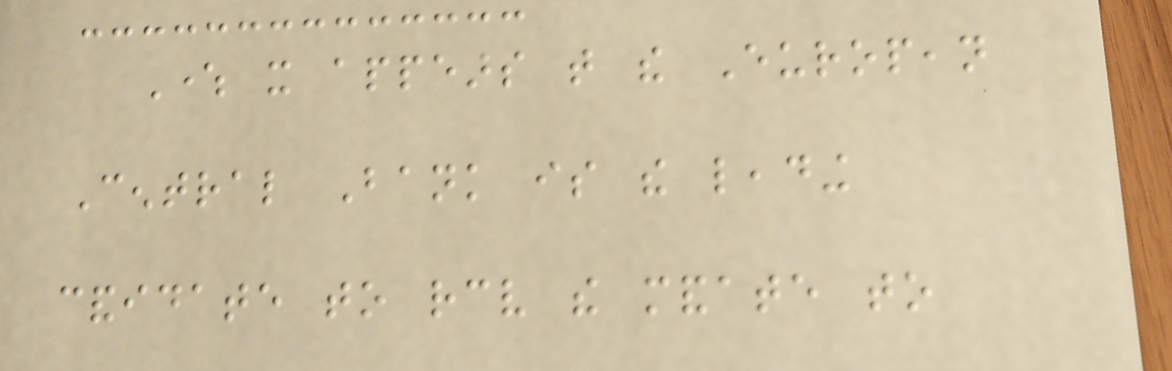Where it appears that the European
Central Bank is the leading
candidate to receive the mandate to
